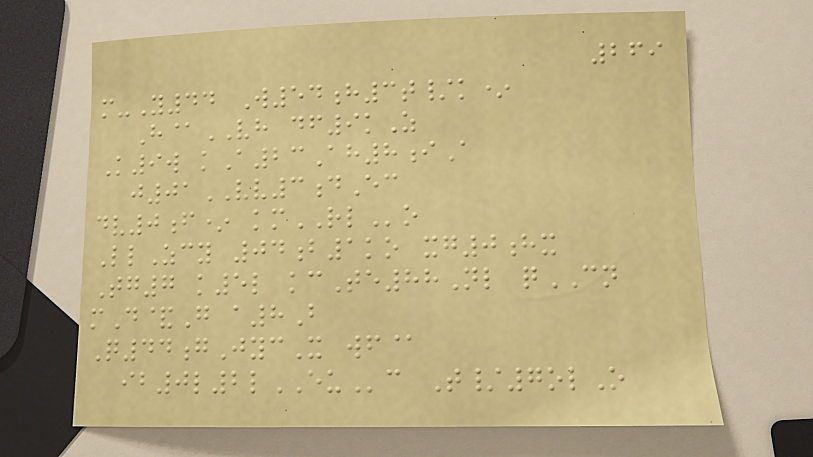269
m-Y44 W54h3t/k*
H@VH df9kZ
K9w kA23Ah8iA
j01VV3dEc
dv0f* kmRLo
LlZcy 04b1ko xg0hx
Tg7 k5l kcTe88Nl qCN
mD&G a8B
Q44gJycX wf@
ib0l2lEUc T/7olO
